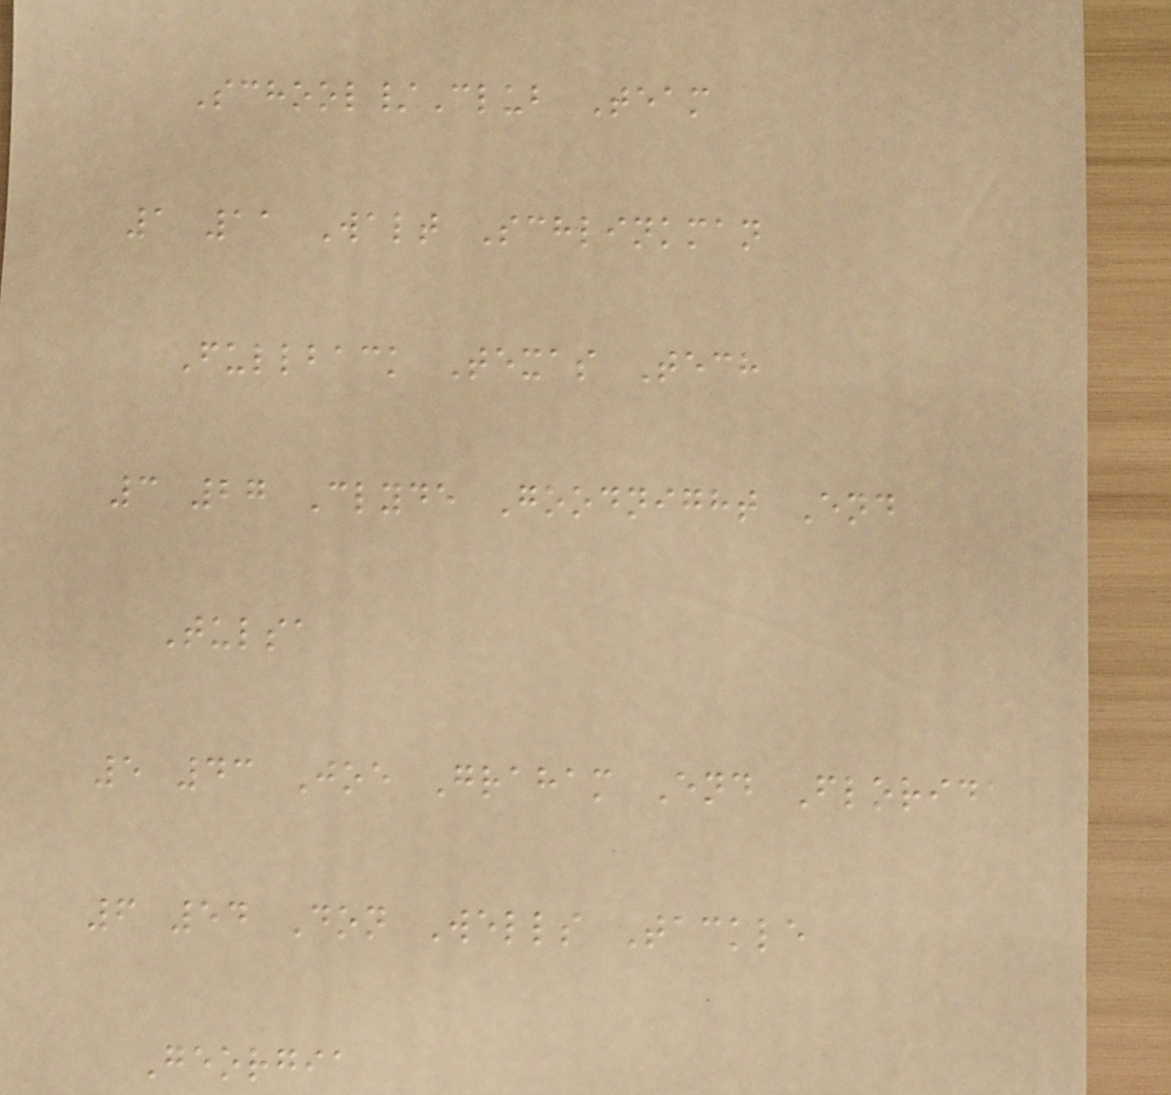School/Club Team
1 11 Walt Schlinkman
Fullback Texas Tech
3 27 Clyde Goodnight End
Tulsa
5 43 Joe Graham End Florida
6 54 Don Wells Tackle
Georgia
